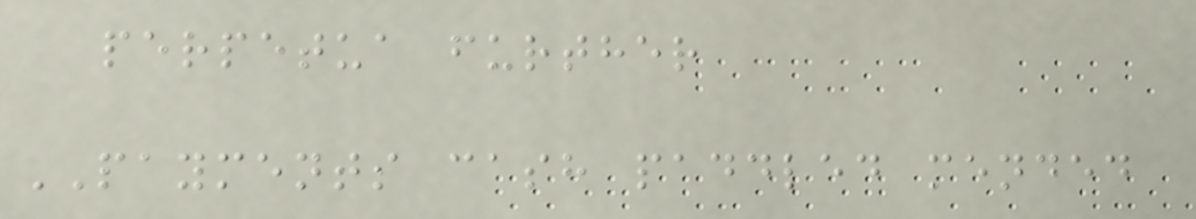perpetua further
PAYMENTS cash paddled mended
